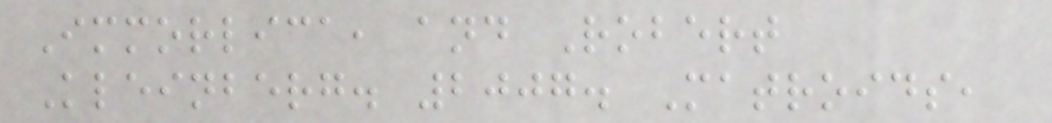Immorlica, and Robert
Kleinberg. 2007. Matroids,
